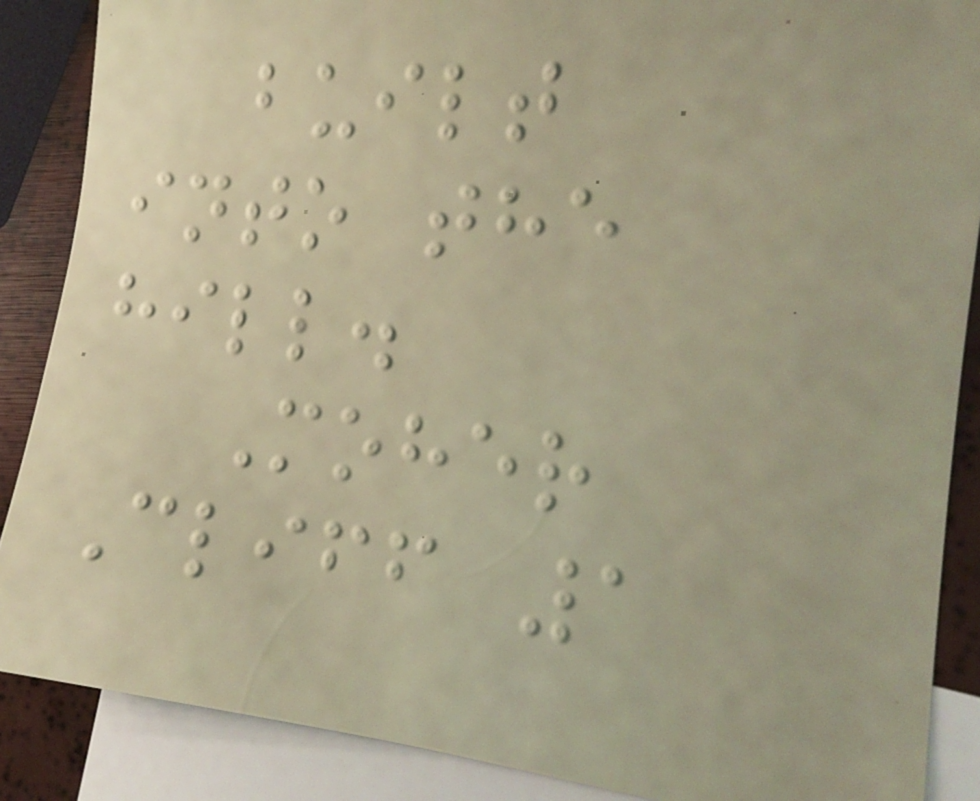built
into the
hill.
Moher
Cliff 1
